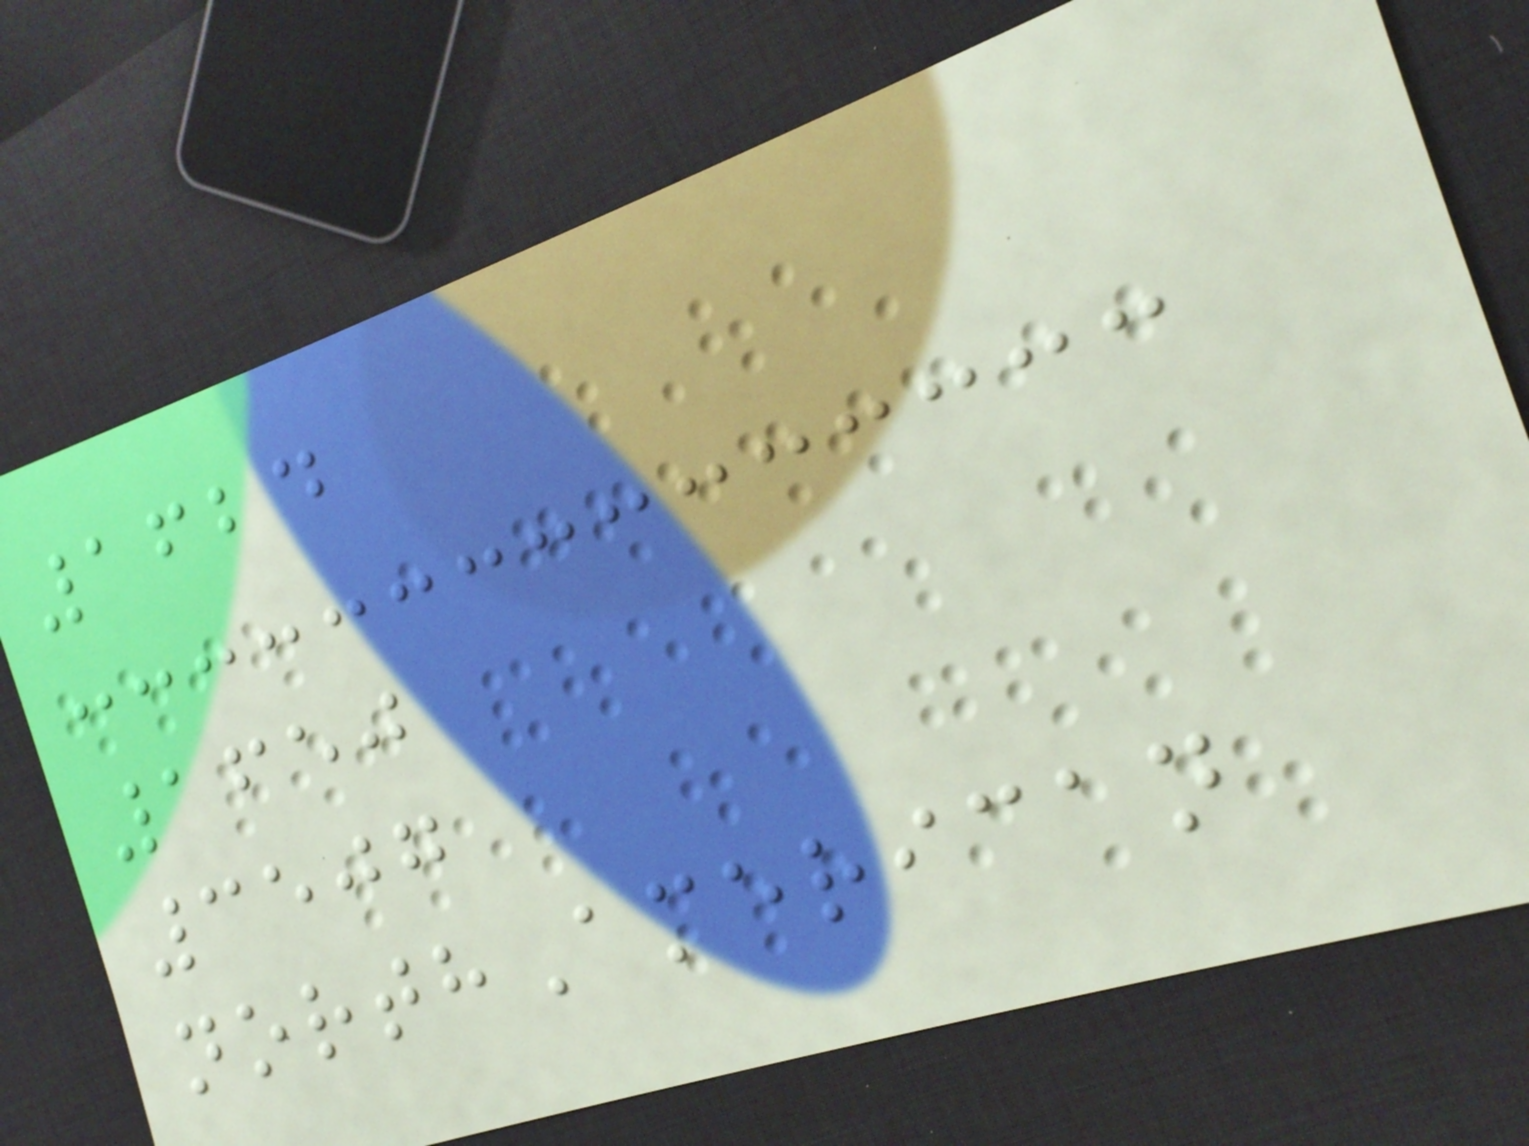1624
1650
3507
northAmerican
